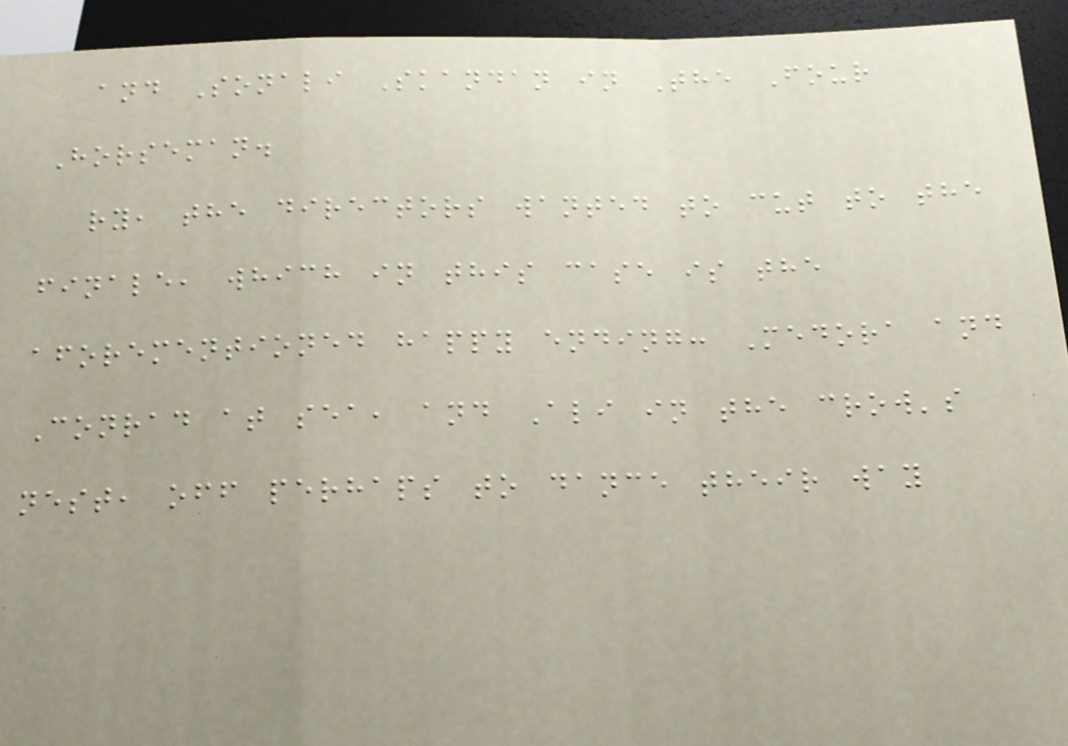and Sonali Skandan in The Four
Horseman.
ry, the directors wanted to cut to the
finale, which in this case is the
aforementioned happy ending: Medora and
Conrad at sea, and Ali in the crow's
nest, off perhaps to dance their way
